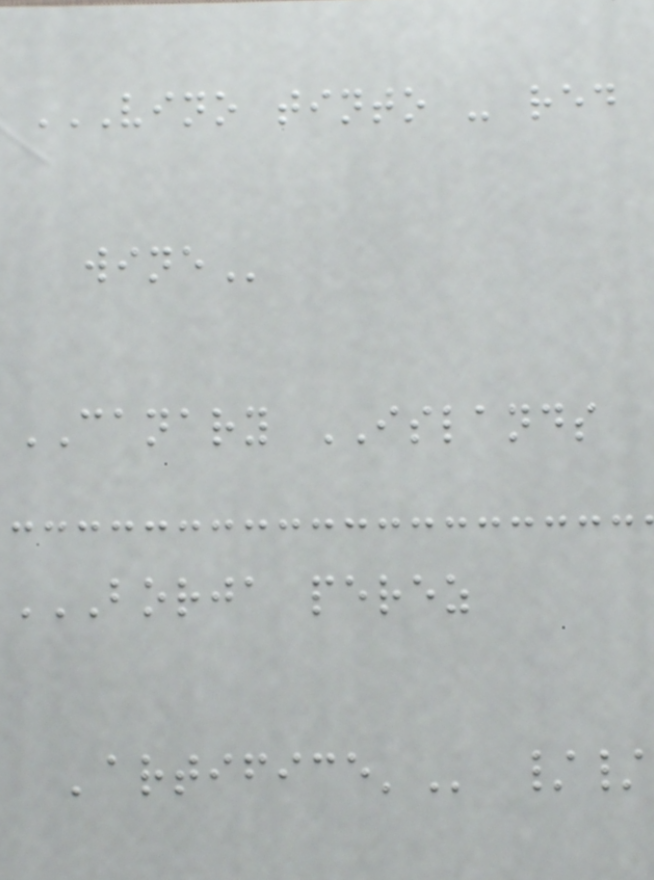VINO TINTO - RED
WINE
CANARY ISLANDS
BORJA PEREZ
'ARTIFICE' //
